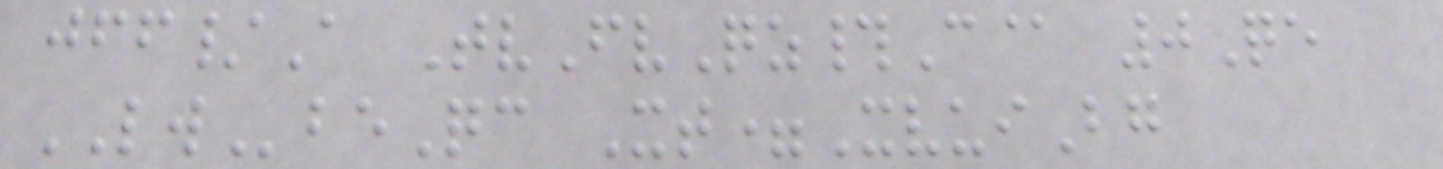jff/A TvFvQz#C@ 0Qe
LWbeQc Xt=XvuiBg
